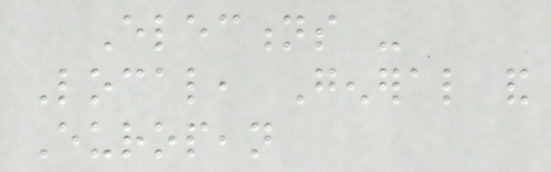Elections -
Local, General and
European
